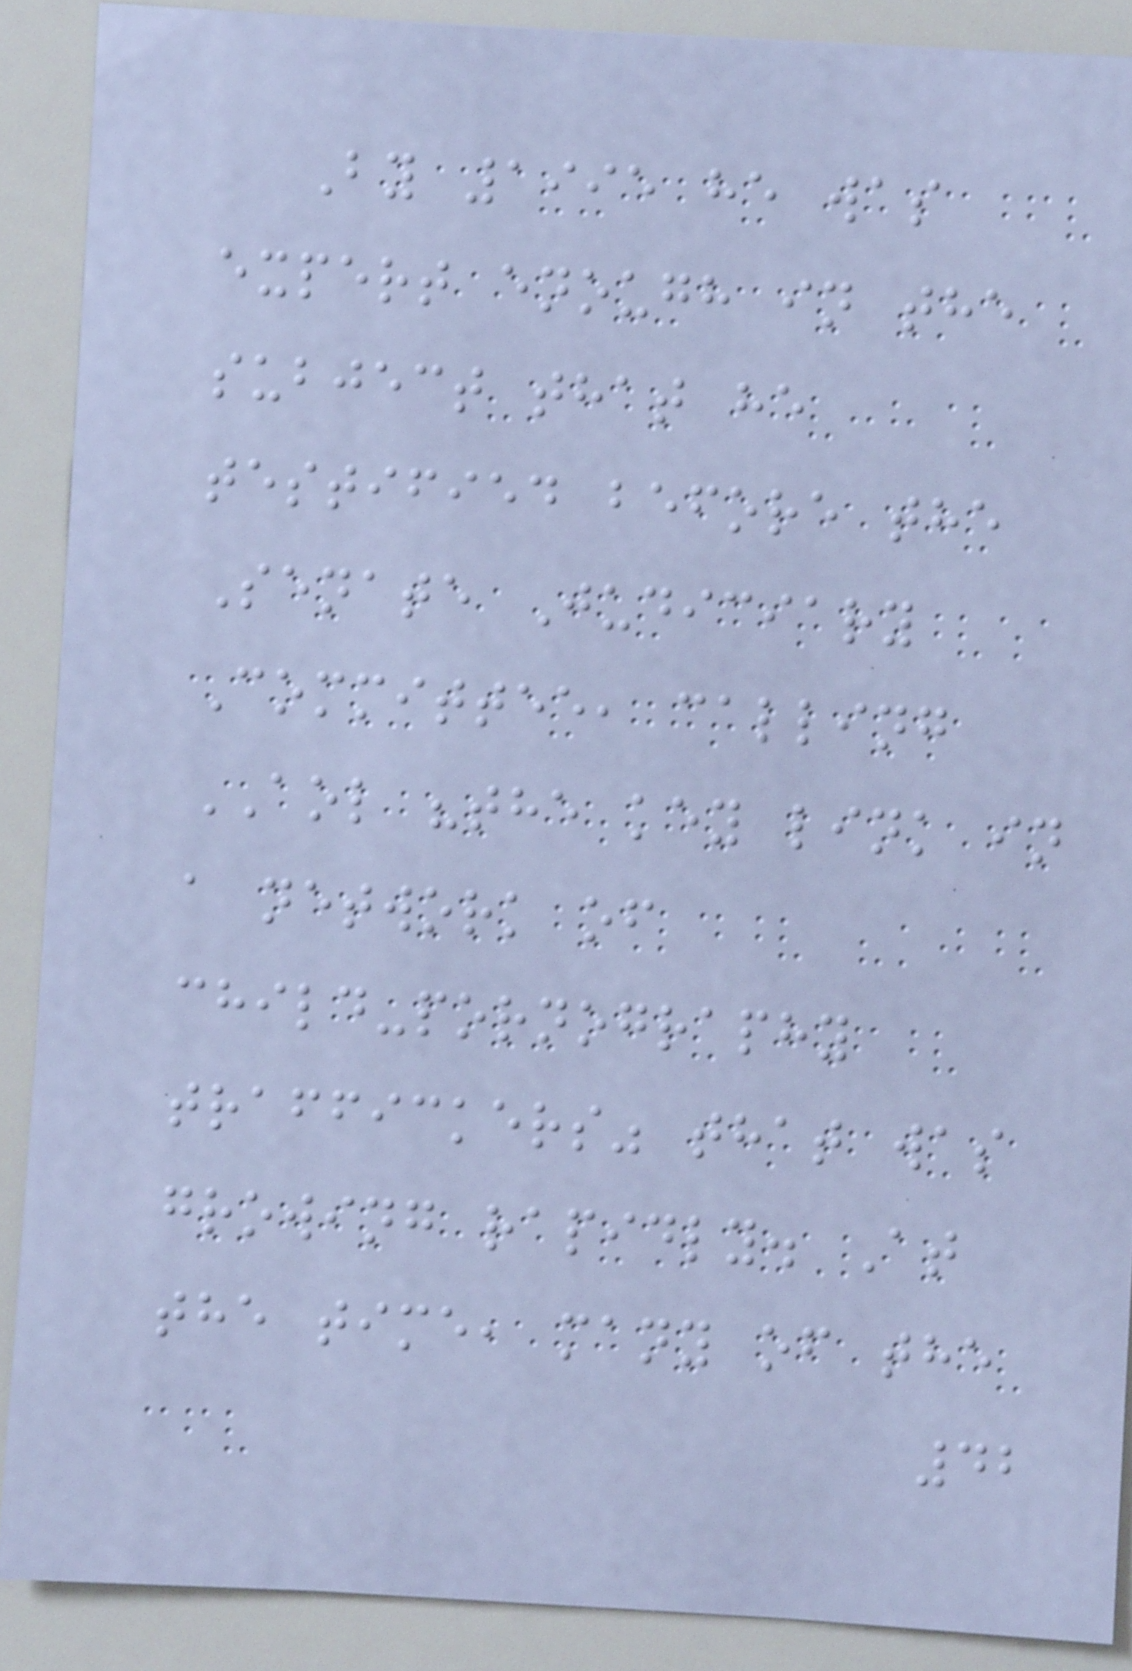By 1995 he was
expert enough in the
subject that he
testified before the
Senate Judiciary
Committee, calling
AOL "the key link in
a network of
child-pornography
traffickers" that was
growing rapidly. At
the time, many of the
42
